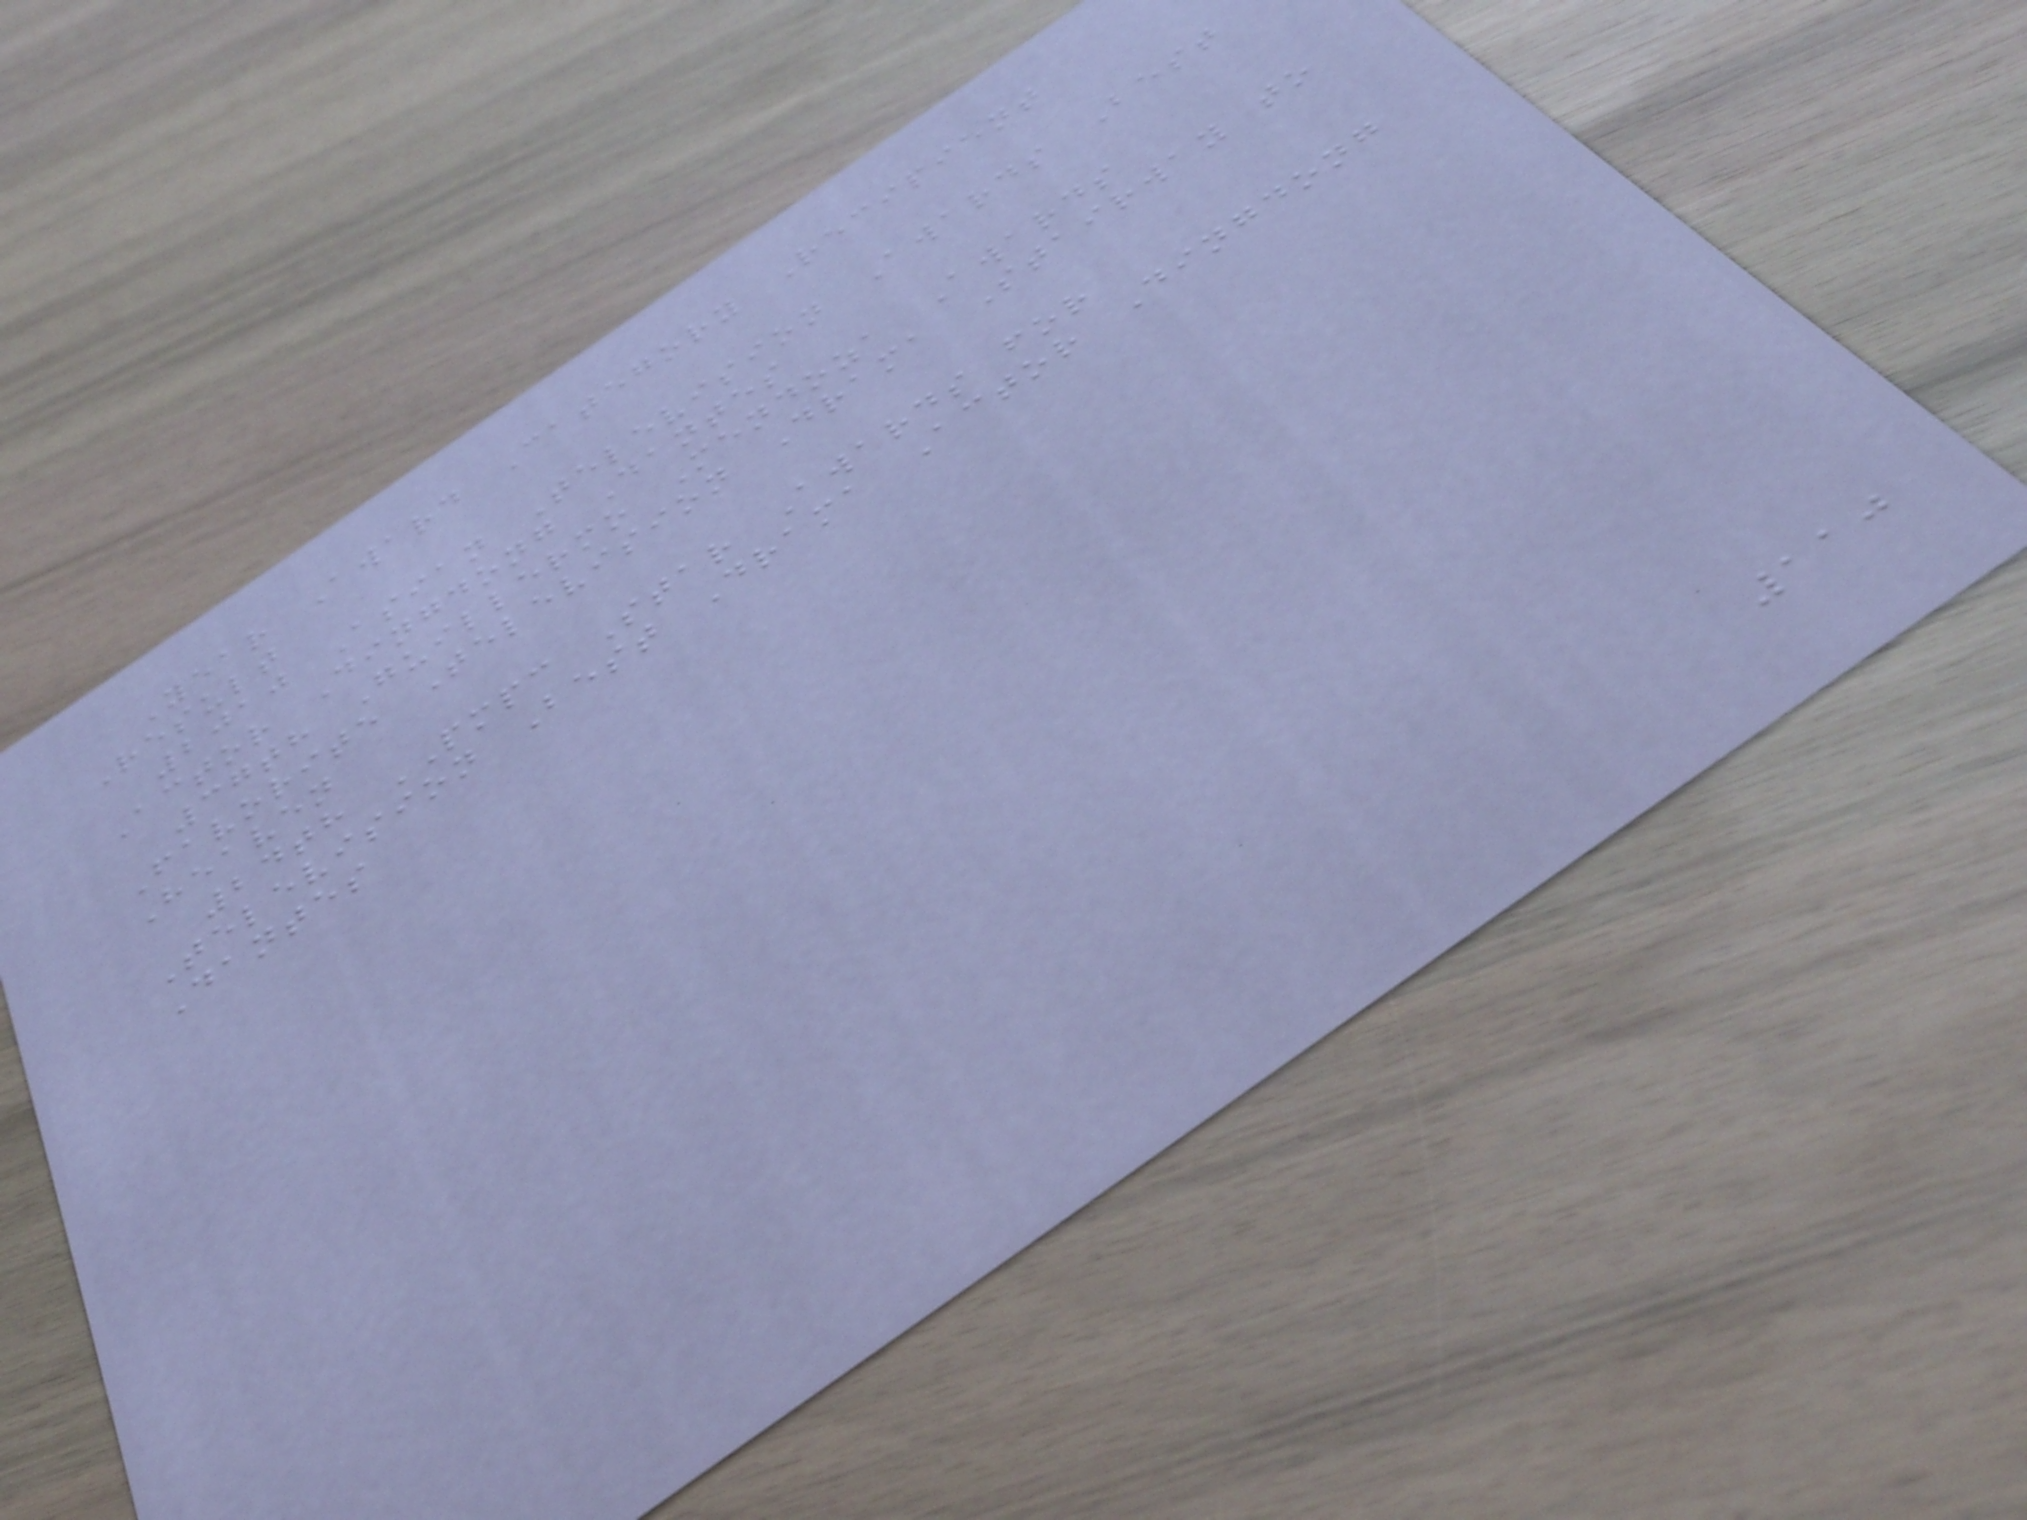Year Award Category Recipient
Result
2010 Asian Television Awards Best
Actor Dingdong Dantes
37th Guillermo Mendoza Awards
Favorite Television Drama Stairway to
Heaven
24th PMPC Star Awards for
Television Best Drama Actor Dingdong
Dantes
110
